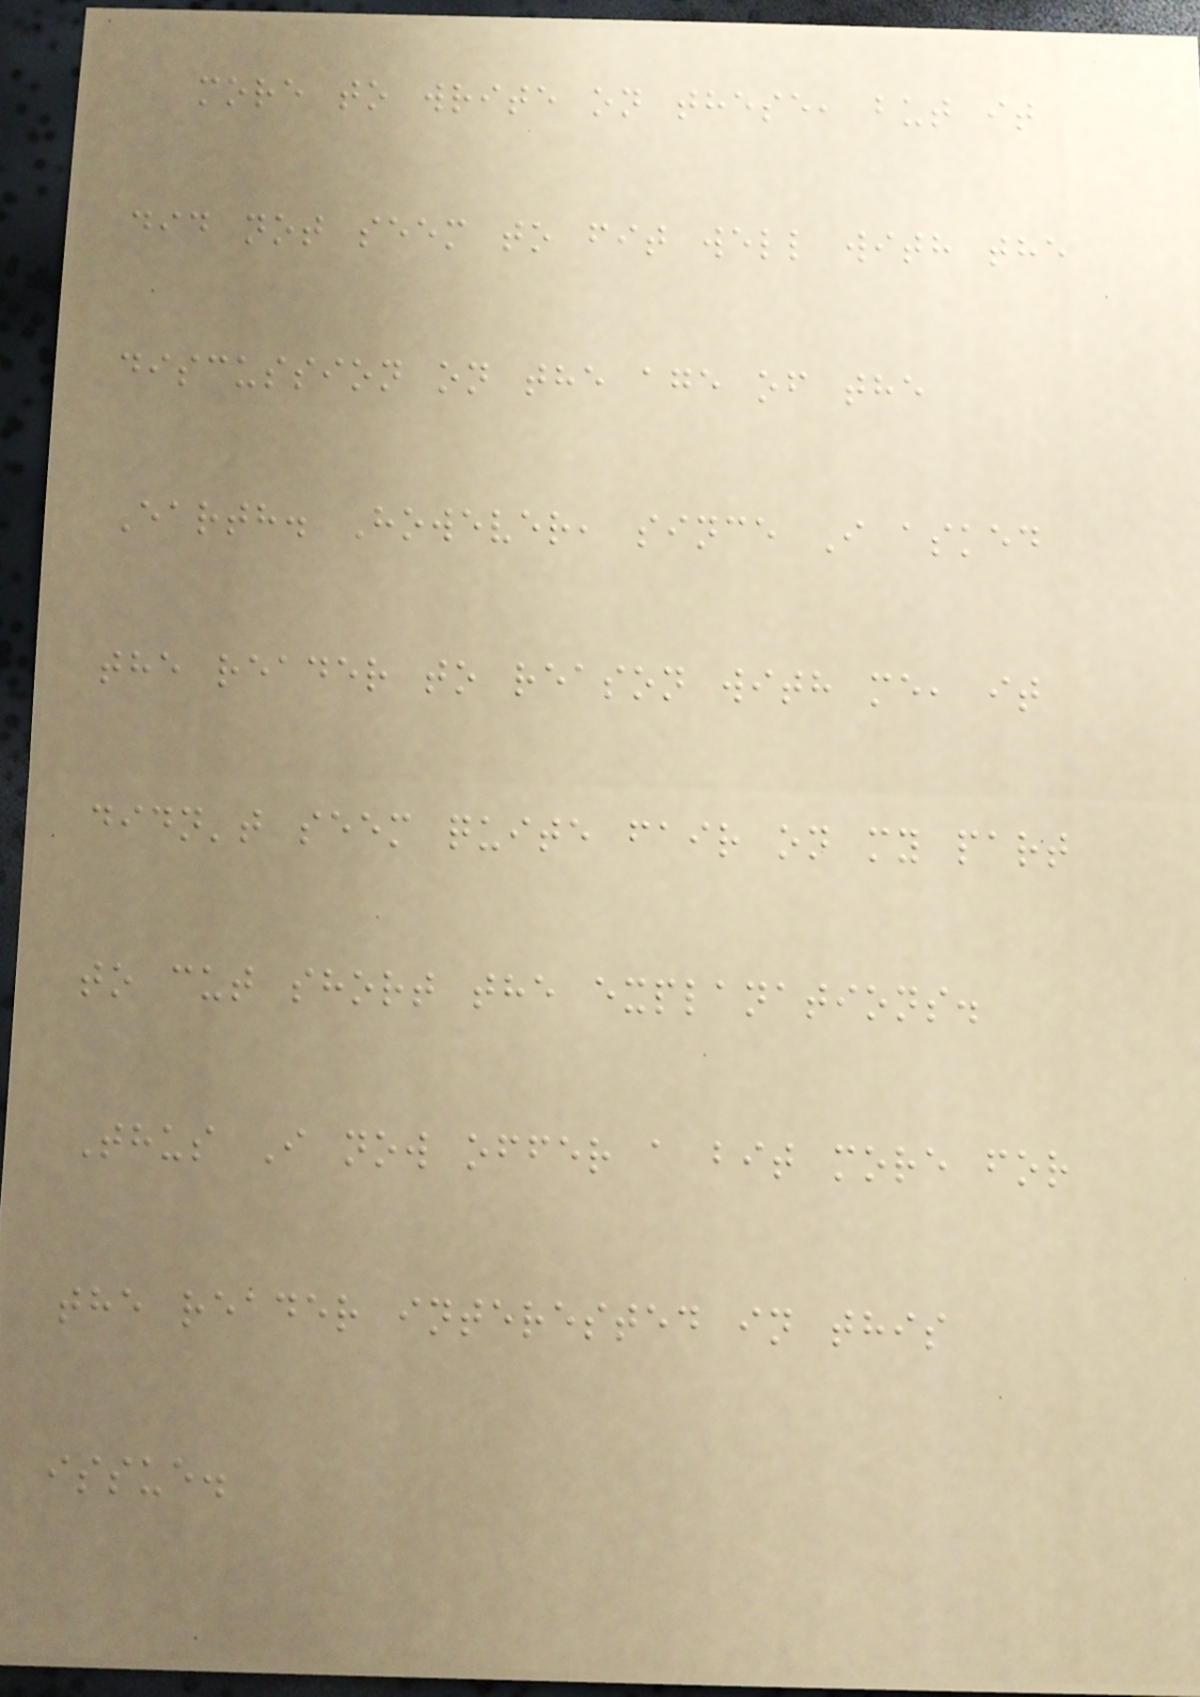more to write on these, but it
did not seem to fit well with the
discussion on the age of the
Earth. However, since I asked
the reader to reason with me, it
didn't seem quite fair on my part
to cut short the explanations.
Thus I now offer a bit more for
the reader interested in this
issue.
